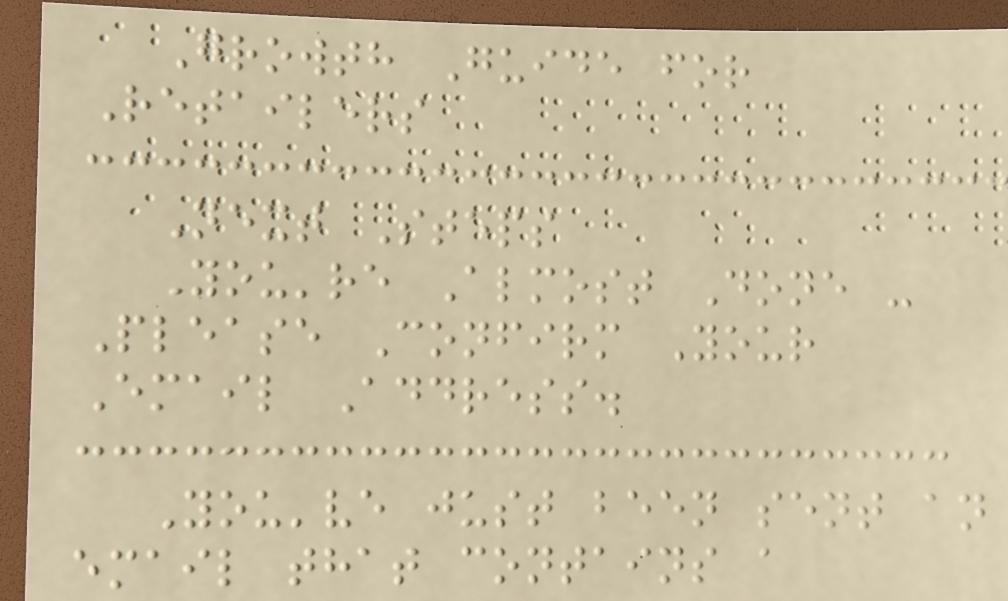Growth Guide for
Retailers
Next Steps
You're Almost Done -
Please Confirm Your
Email Address.
You've just been sent an
email that contains a
